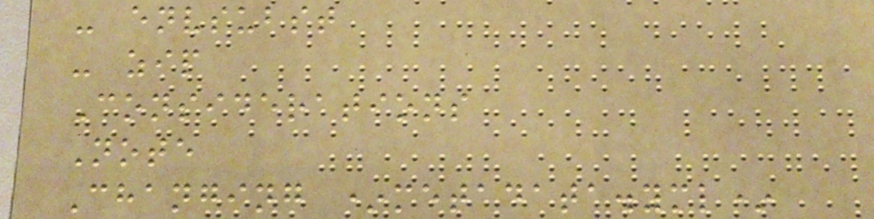- envsubst
- zip
Considerations
Note
Changing *metadata.yml*
